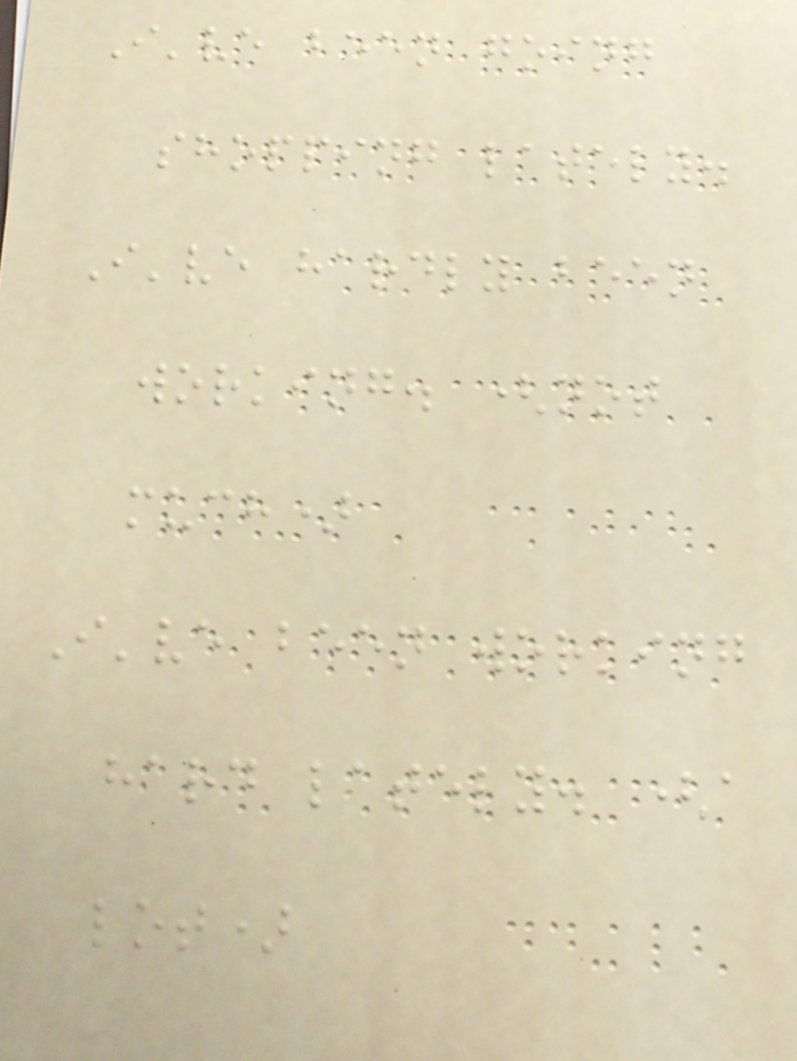I've been going
shopping lately.
I've hardly been
working. (not
much)
I've been working
hard lately. (a
lot)
